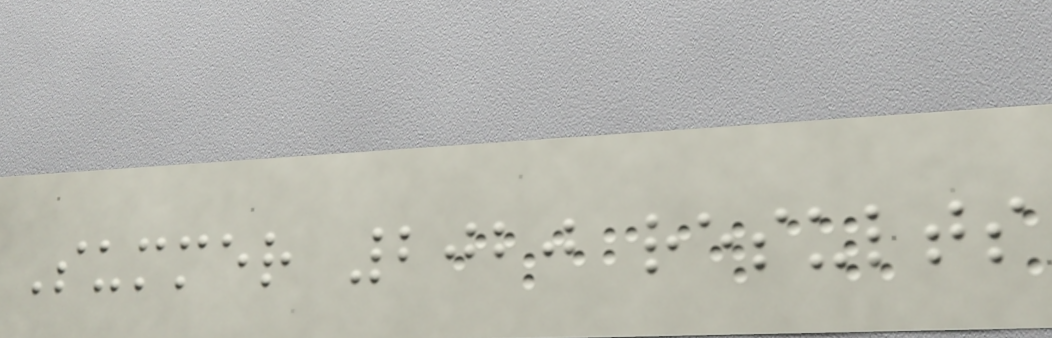Summer 2020 results
